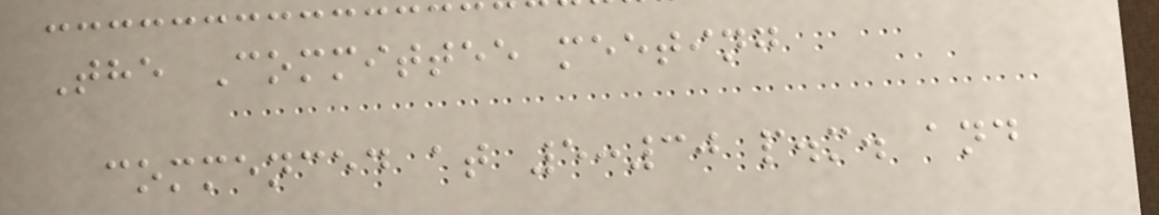The Committee meeting
commenced at 5:30 p.m. and
